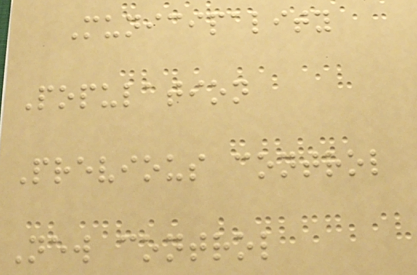Municipality
Population
Previous control
New control
